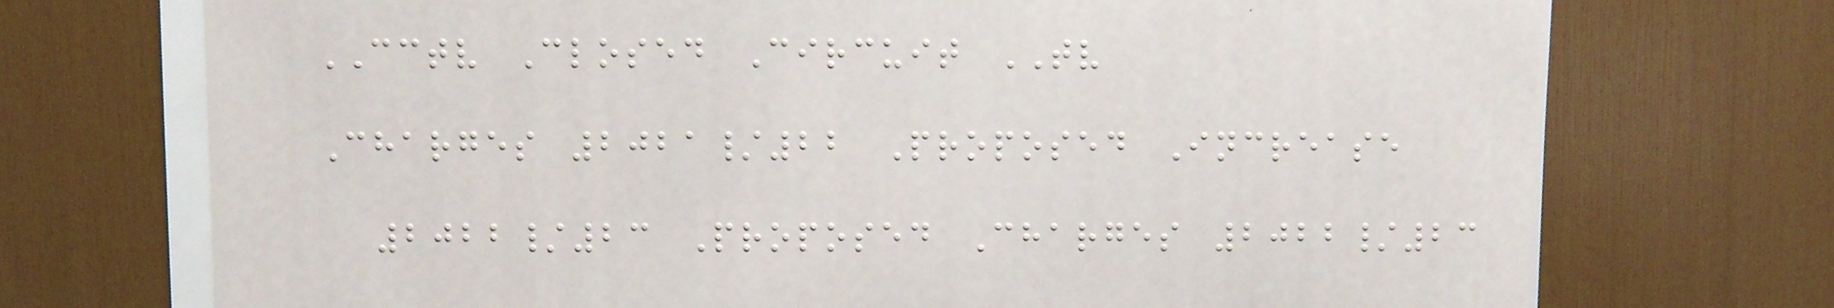CCTV Closed Circuit TV
Charges 2021/22 Proposed Increase
2022/23 Proposed Charges 2022/23
